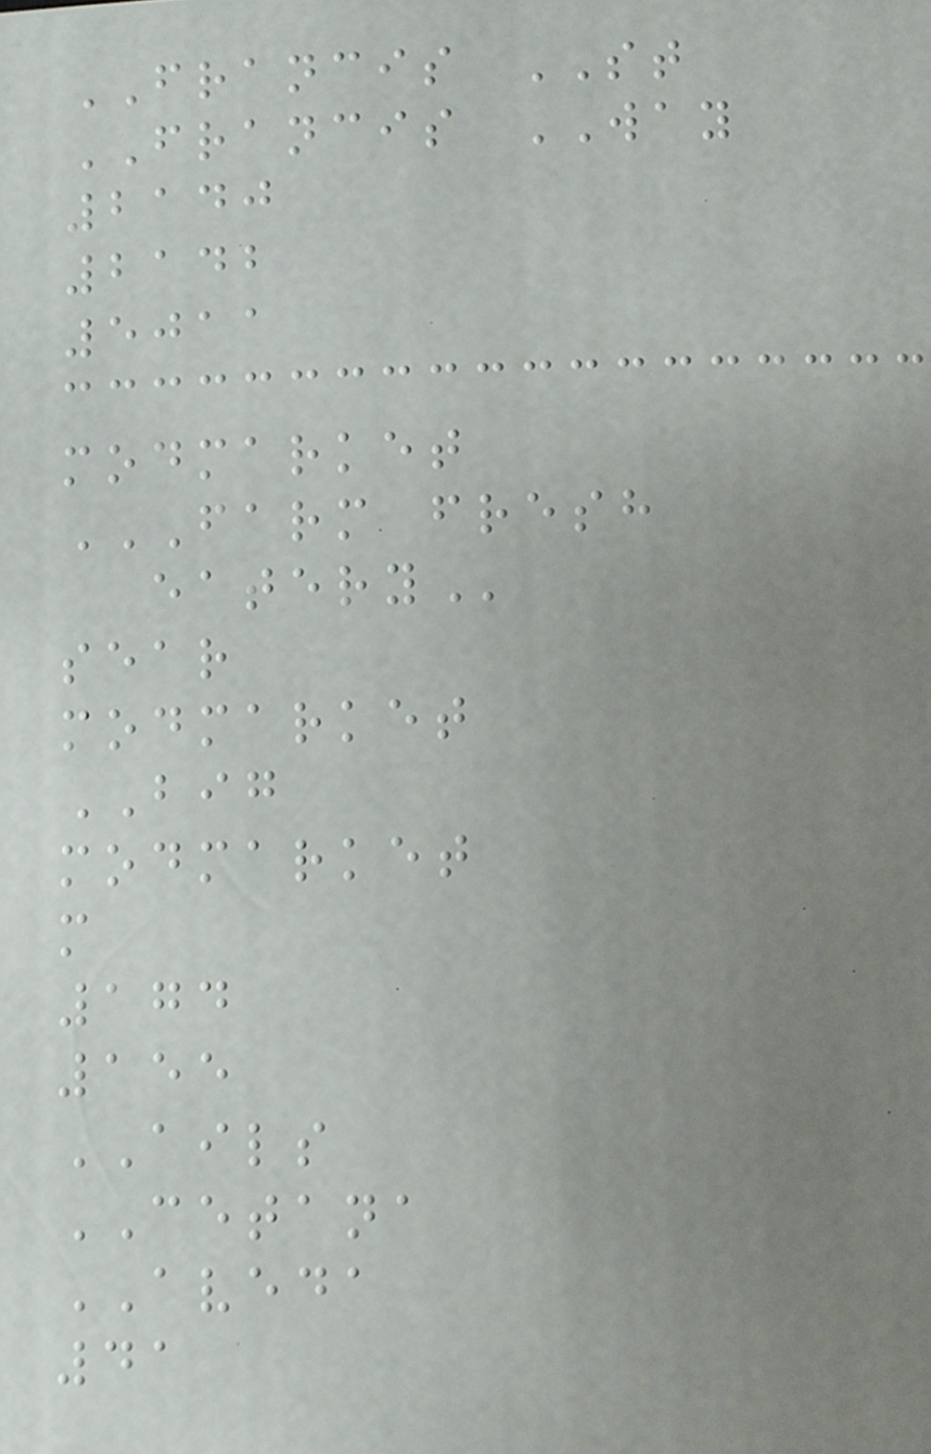FRANCIS ST
FRANCIS WAY
2140
2142
5011
modmarket
FARM FRESH
EATERY
sear
modmarket
BIG
modmarket
m
174
155
AILS
CETANA
AVEDA
41
